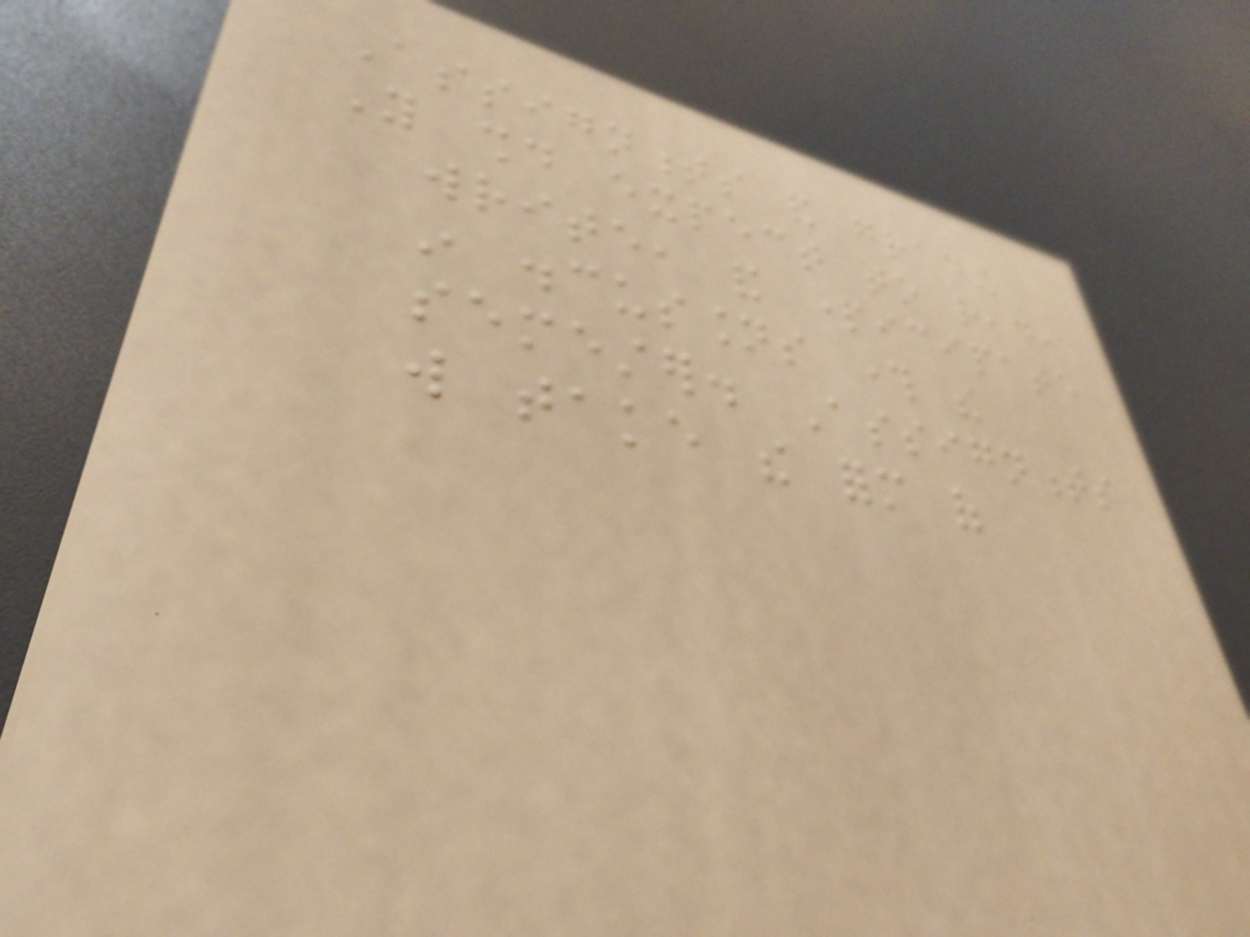Assignments and grading
You should expect to read,
write, and participate
in discussions through the
semester. Assignments
will take the form of
